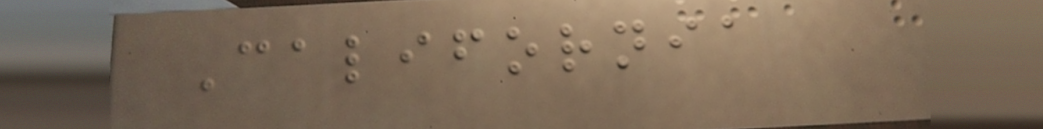California
